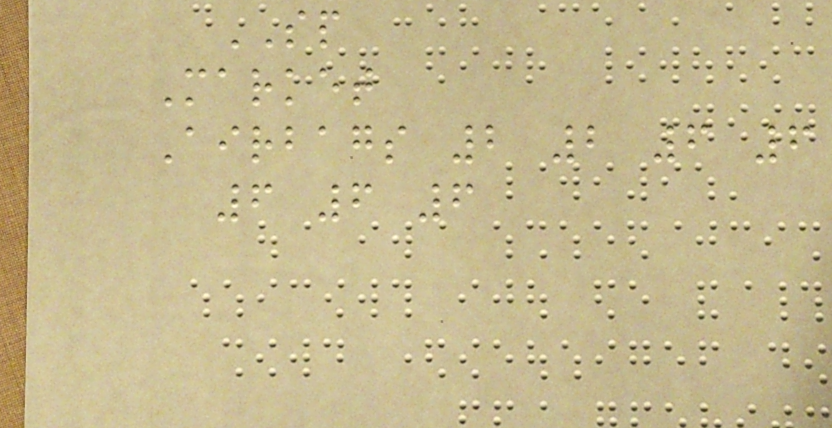SP
Market
Airbags 2 2 6 6
6 6 6
